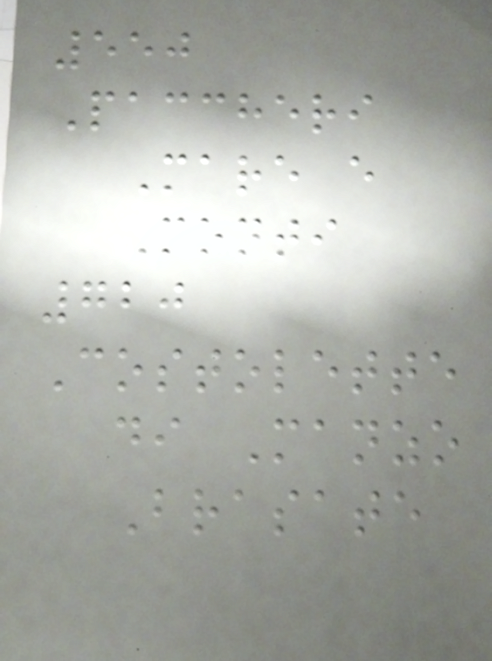550
Paccheri
Mare e
Monti
720
Costolette
di Manzo
Brasate
